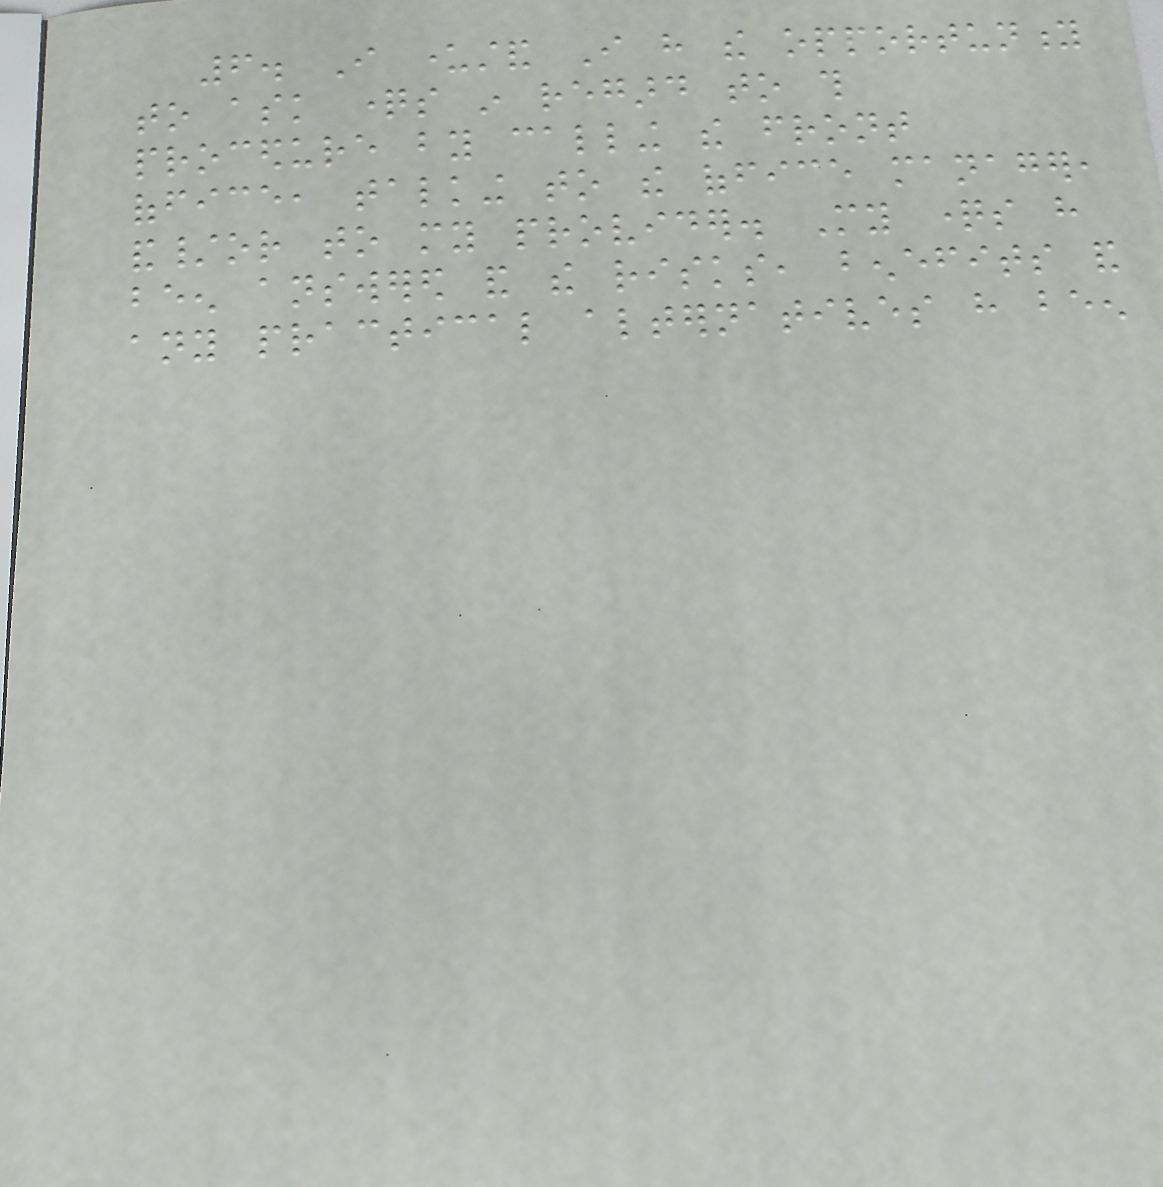6. I understand I have the opportunity
to ask questions in regard to this
procedure by calling the front
office, talking to the office manager,
and/or to my provider. My questions have
been answered and the risks, benefits and
any practical alternatives have been
